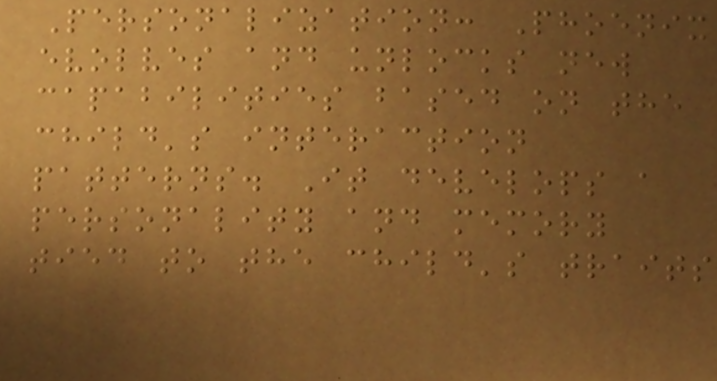Personalization: Phoenix
evolves and unlocks new
capabilities based on the
child's interaction
patterns. It develops a
personality and memory
tied to the child's traits
